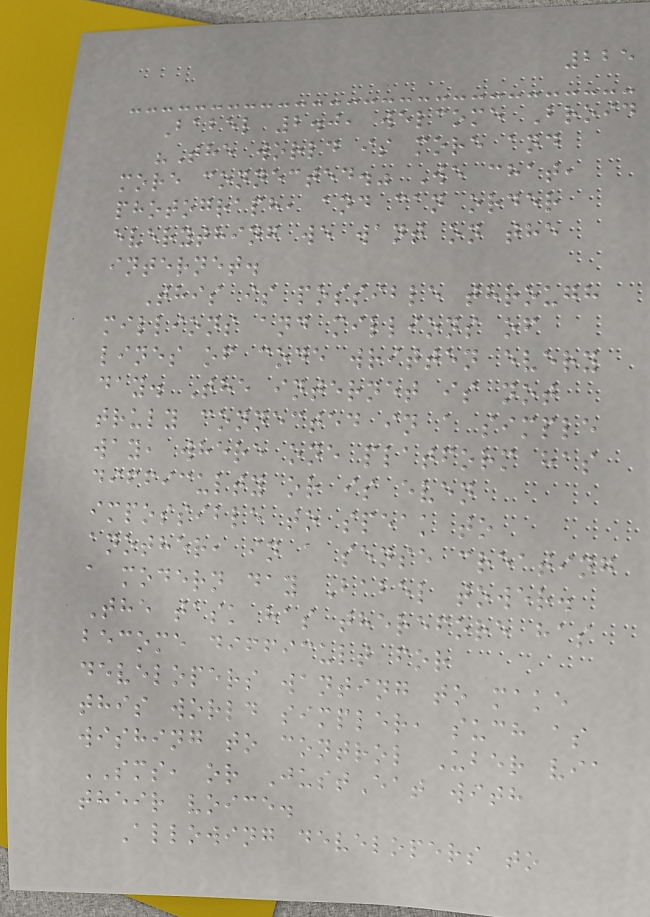225
Babel 2.0, welcome Broid
"The world is more and
more connected." We chat,
photograph, and can order
everything we want on the
internet.
This is possible through
millions and millions of
lines of code written every
day. The internet is not
truly connected in a simple
way, where one platform has
difficulty or is even
impossible to speak to
another, in a sense creating
a modern day Babel tower.
The task has therefore has
become difficult for
developers wanting to make
this world simpler, such as
wishing to control Uber via
SMS, or JustEat with
their voice.
Allowing developers to
